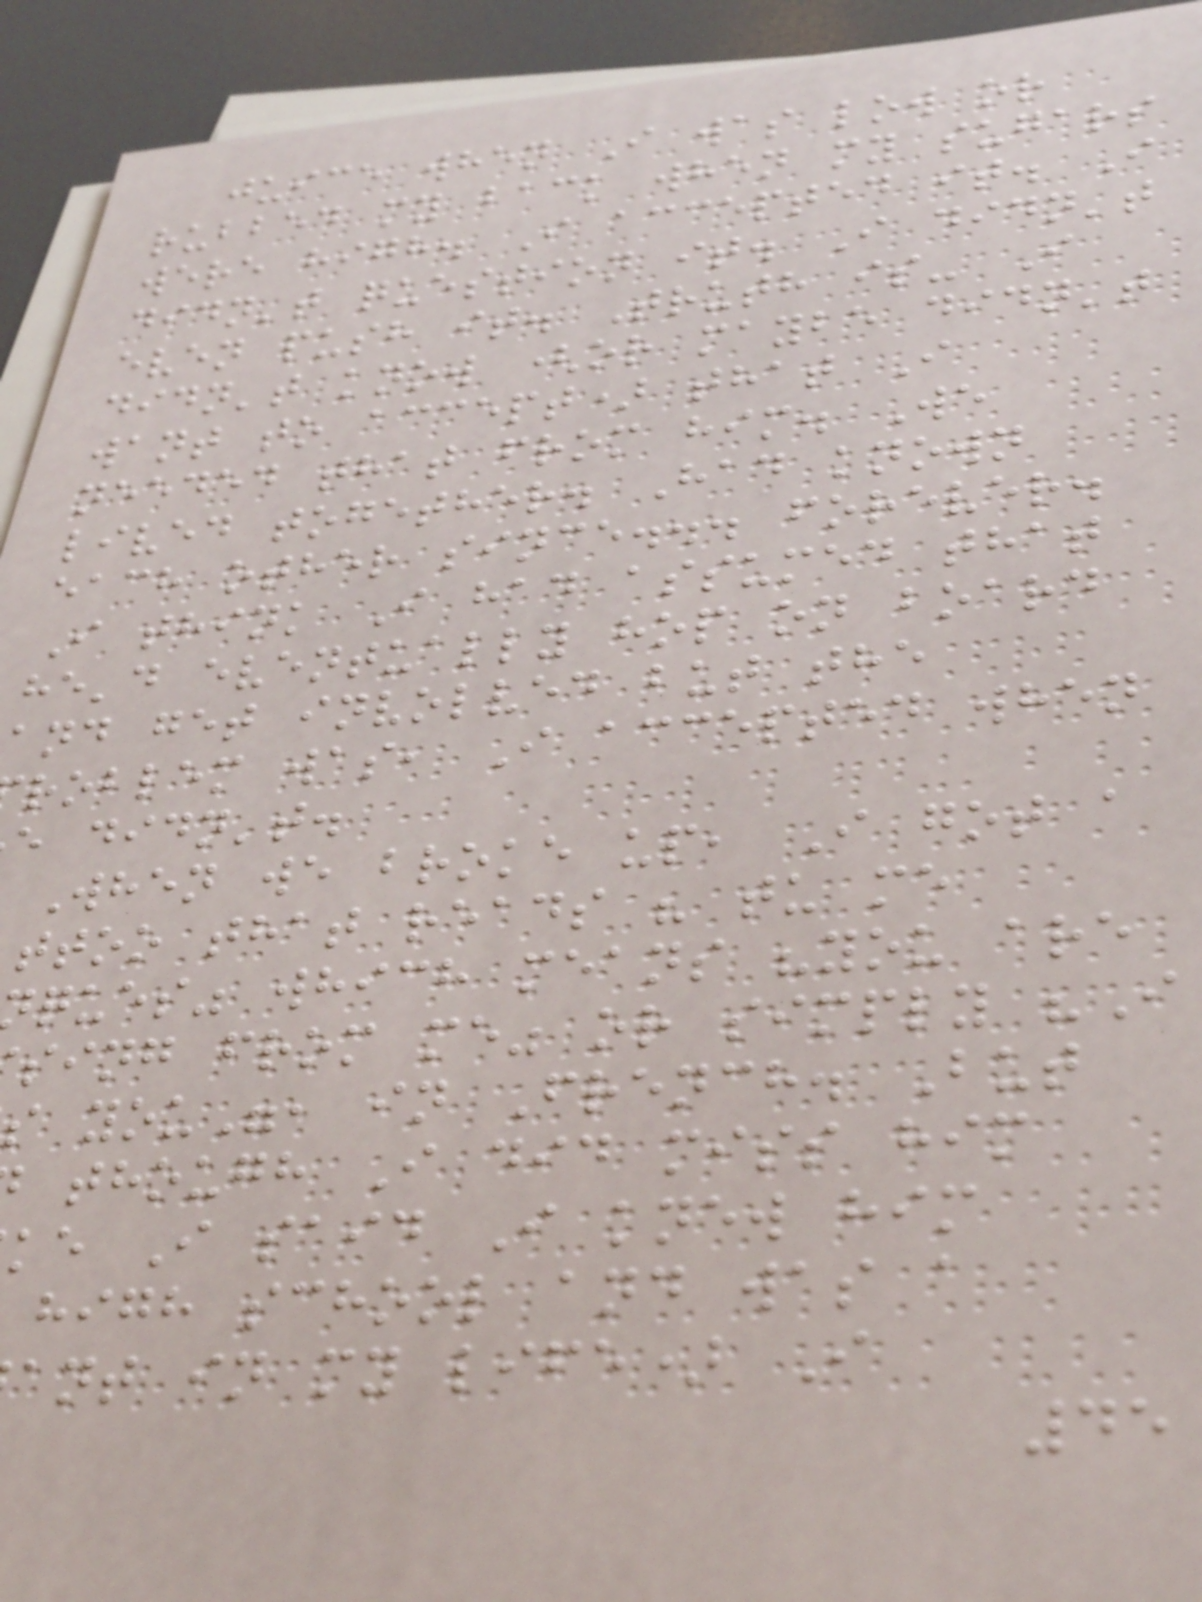juice when I was low or
rubbed my back when my sugars
were high. I accepted it. I
didn't question it. I didn't
even push it. Truth is- I
didn't know (or maybe didn't
want to accept) that I
needed that from him. We
lived together. Had known
each other since... forever.
I think I had assumed that
he'd eventually hop on board
and get involved but the
roblem was, I accepted when
e didn't.
When we broke up, I got a
ttoo that reads " tu me
ques" which means "you are
sing from me" or simply "I
s you", in French. But
though I did miss him
ke I said I knew him
high school and was a
ant in my life) I
45
